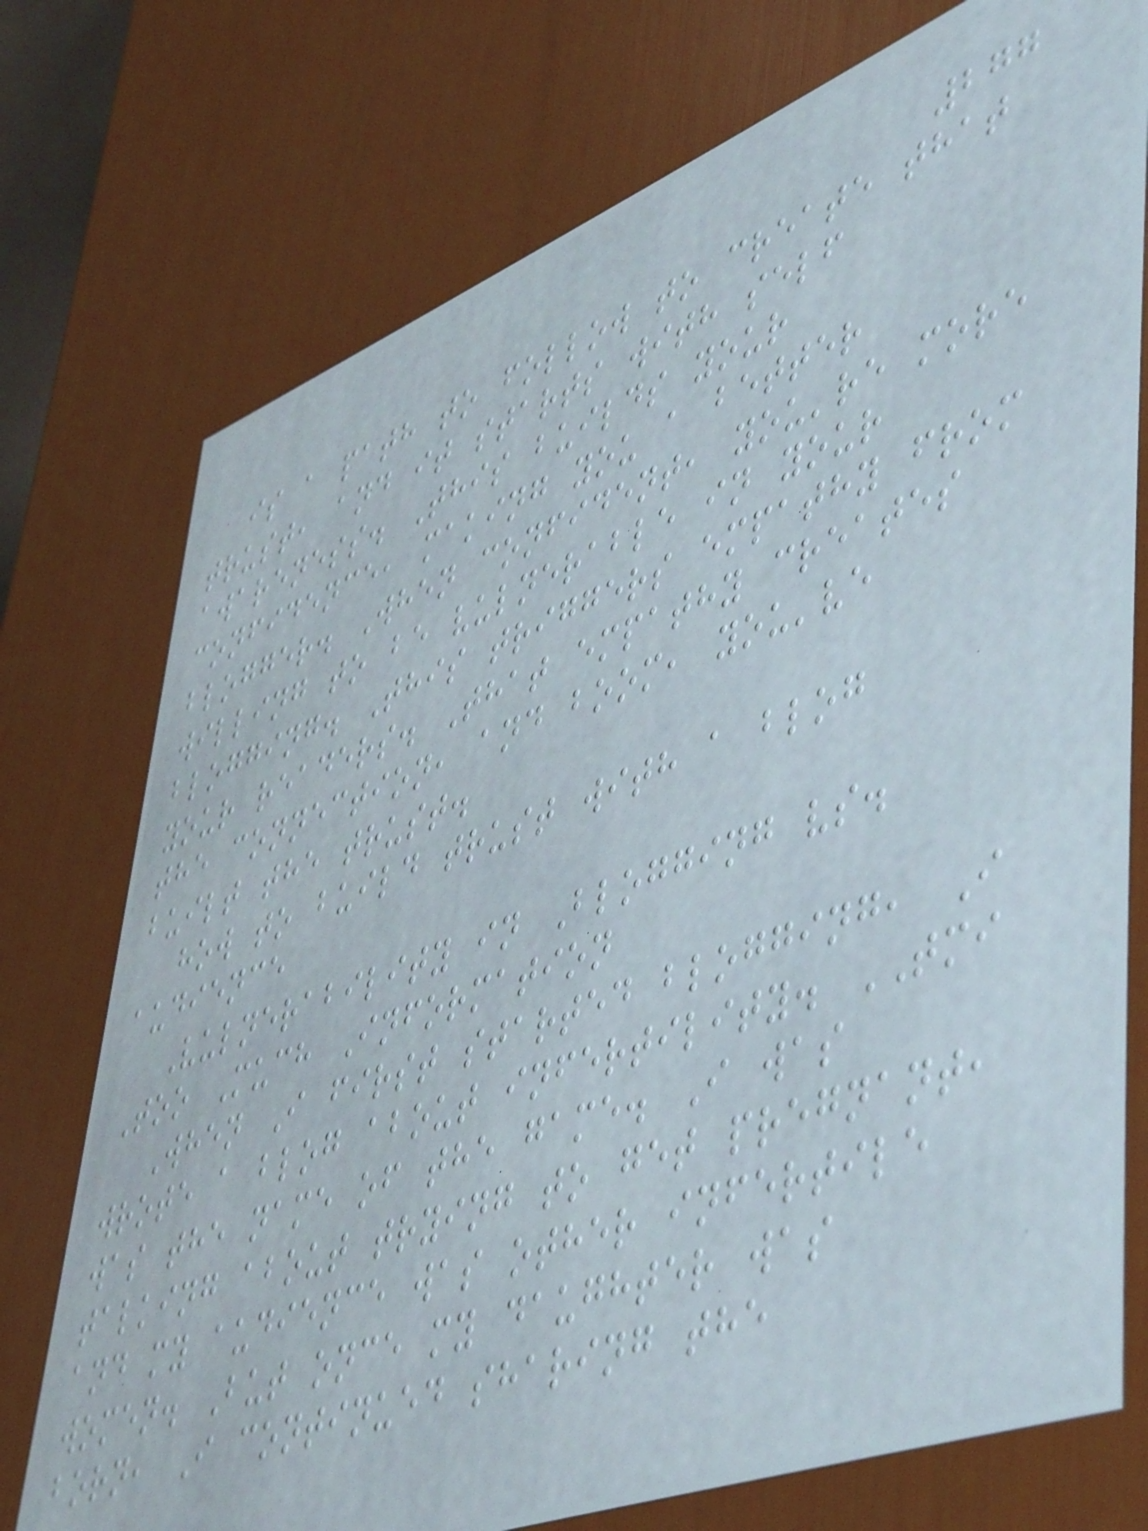277
is a path to follow to create that
trust, and it starts with self
awareness. This builds your
confidence, making you a better
blogger. When confident, you're more
willing to be vulnerable in your
blogging. This triggers empathy from
your readers. That empathy creates
the connection, and boom, you've
built the trust.
how to build trust with a blog
audience
Vulnerability in Blogging vs.
Too Much Information
When I first started blogging, I
wrote a blog about infertility. TMI
was the name of the game. I was
talking about trying to get pregnant,
and my audience was other infertile
women. But once my daughter was
born, I continued sharing the
